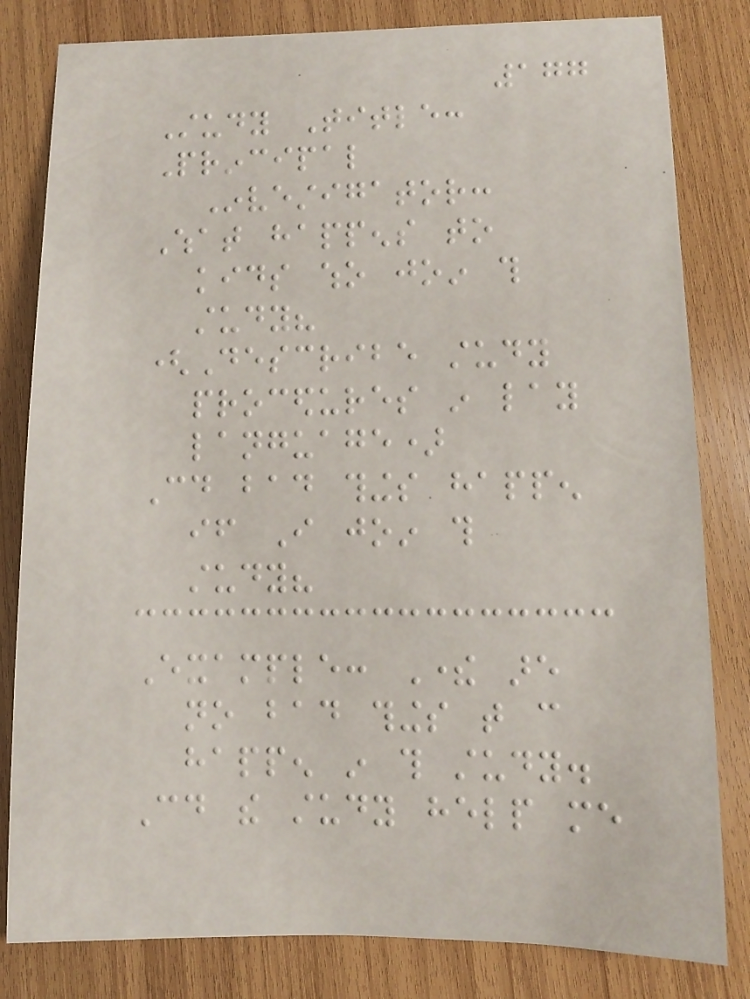177
Study Title:
Principal
Investigator:
What happens to
kids who join this
study?
(Describe study
procedures in lay
language)
Could bad things happen
if I join this
study?
Example: There are
no bad things that can
happen in this study.
Could the study help me
